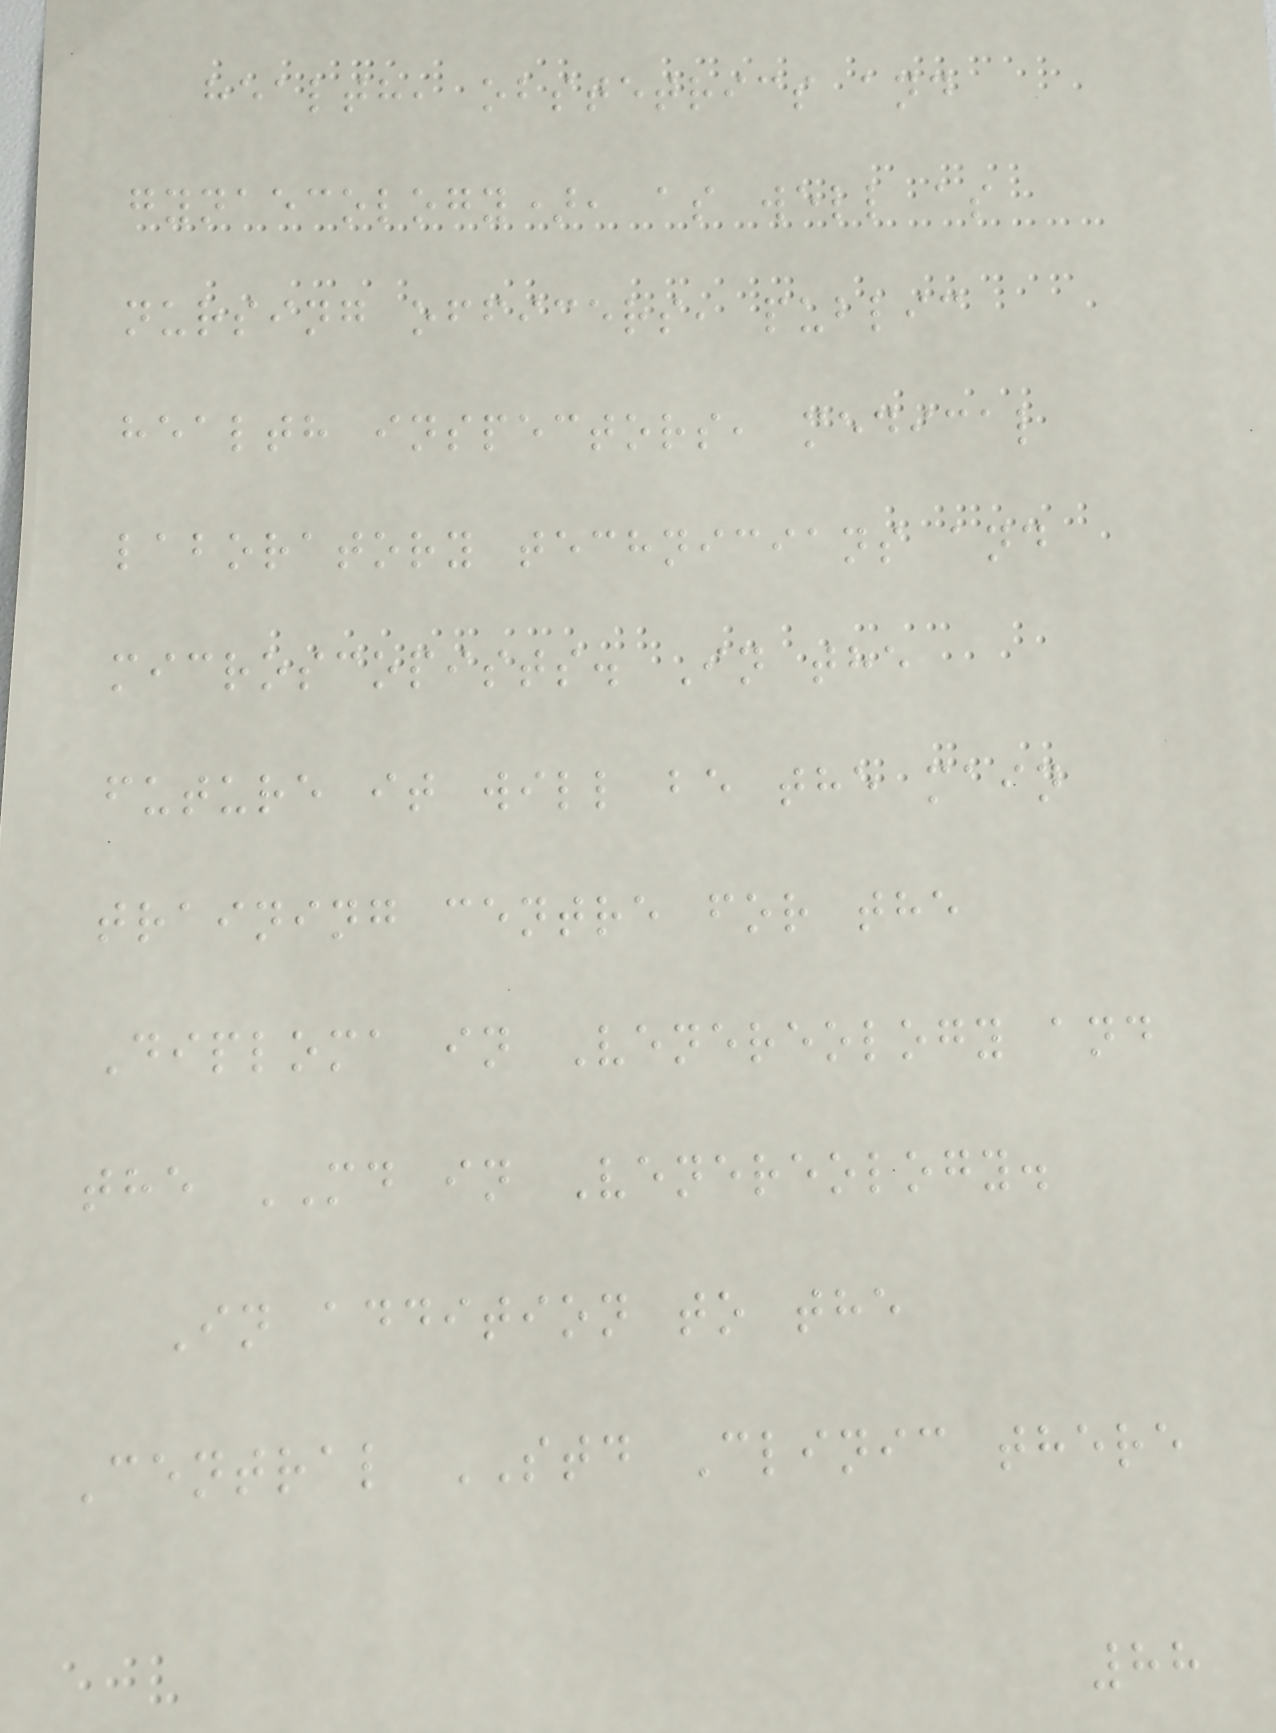health, obstetrics and
gynaecology), as well as
nursing officers, public
health inspectors, medical
laboratory technicians and
microscopists. In the
future it will be the main
training centre for the
Diploma in Venereology and
the MD in Venereology.
In addition to the
Central STD Clinic there
88
